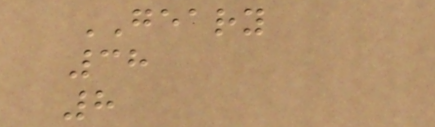GEARY
38
8
